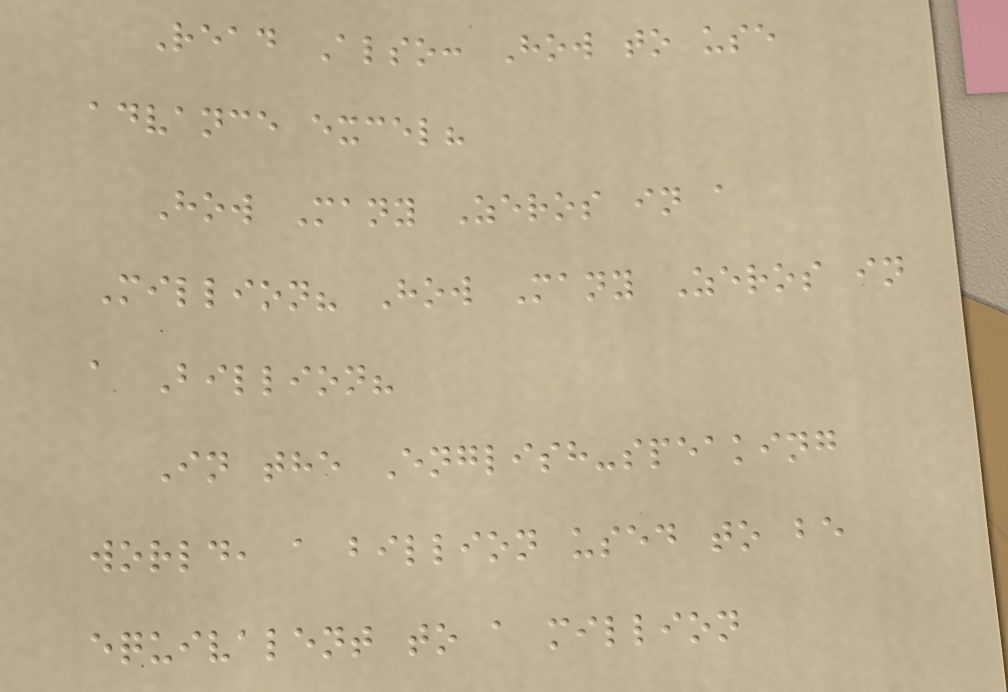Read Also: How to use
advance excel?
How Many Zeros in a
Million? How Many Zeros in
a Billion?
In the English-speaking
world, a billion used to be
equivalent to a million
